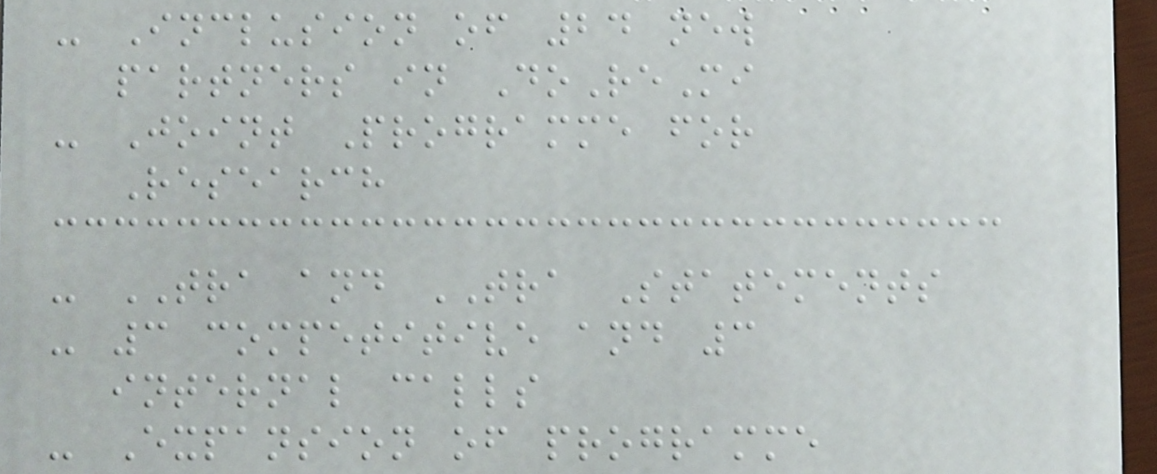- Inclusion of 24 new
partners in DoReMi
- Joint Programme for
Research
- TRA and TRA Statements
- 3 competitive and 3
internal calls
- Expansion of programme
